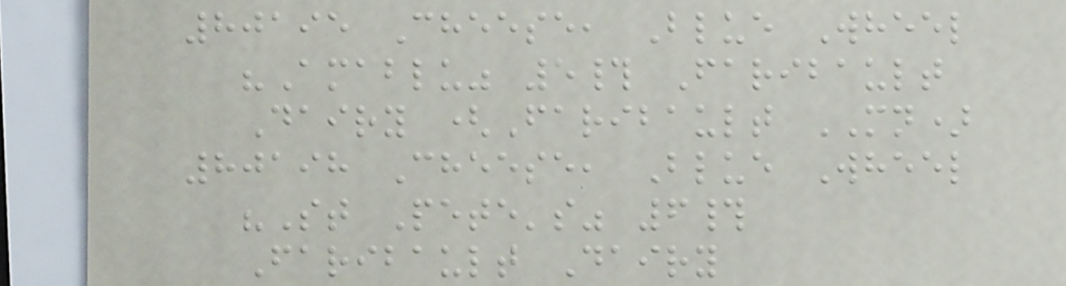80195 Cheese, Blue Wheel
"Amablu" 5# Faribault
Dairy (Faribault MN)
80198 Cheese, Blue Wheel
"St Pete's" 6#
Faribault Dairy
